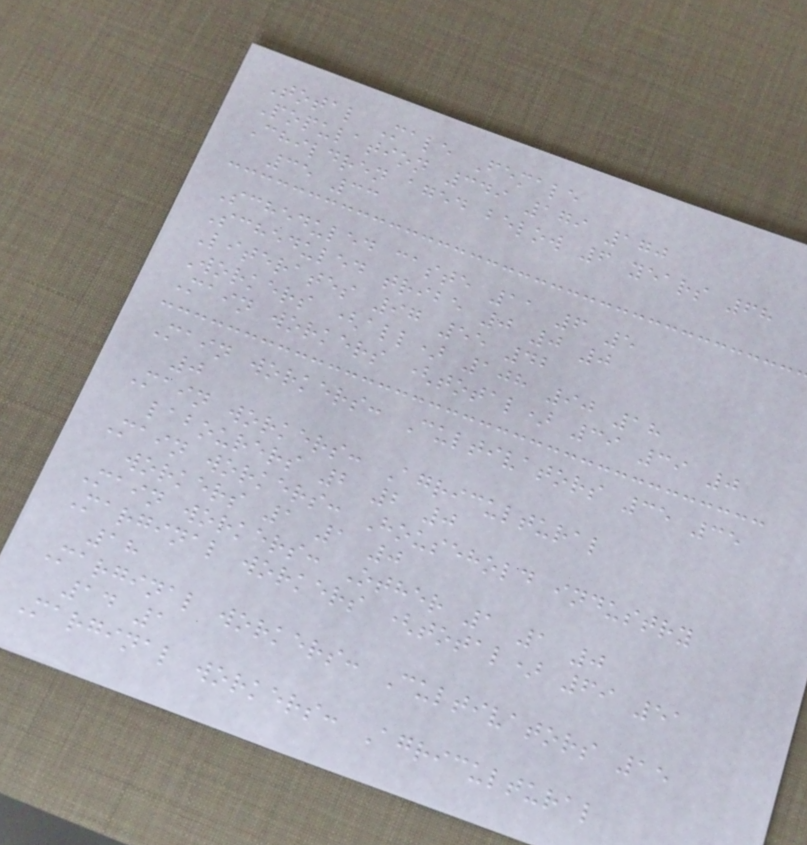Total Male Female
Population 349 179 170
Children aged below 6 years 68
35 33
Scheduled caste 11 6 5
Scheduled tribe 0 0 0
Literates 97 55 42
Workers (all) 108 90 18
Main workers (total) 39 39 0
Main workers: Cultivators 35 35
0
Main workers: Agricultural
labourers 2 2 0
Main workers: Household industry
workers 1 1 0
Main workers: Other 1 1 0
Marginal workers (total) 69 51
18
Marginal workers: Cultivators 15
14 1
Marginal workers: Agricultural
